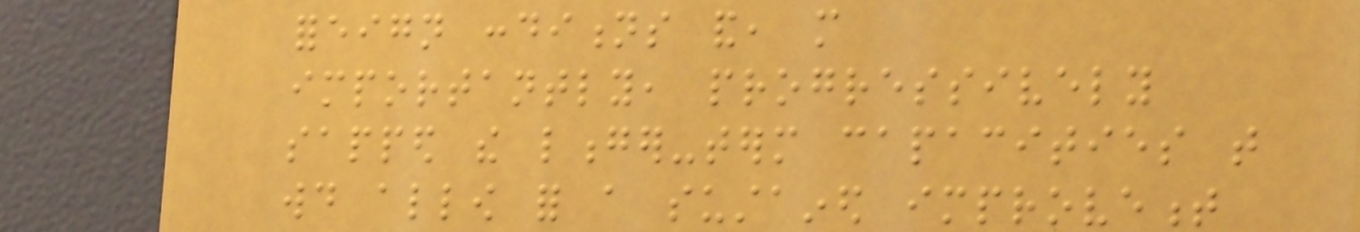foreign conditions and, more
importantly, progressively
sapped the longer-term capacities that
would allow for a sustained improvement
